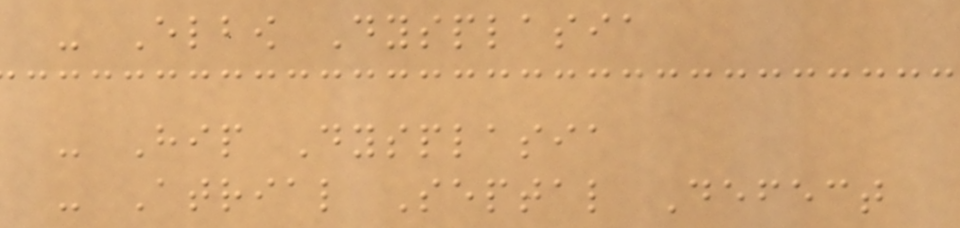- Elbow Dysplasia
- Hip Dysplasia
- Atrial Septal Defect
